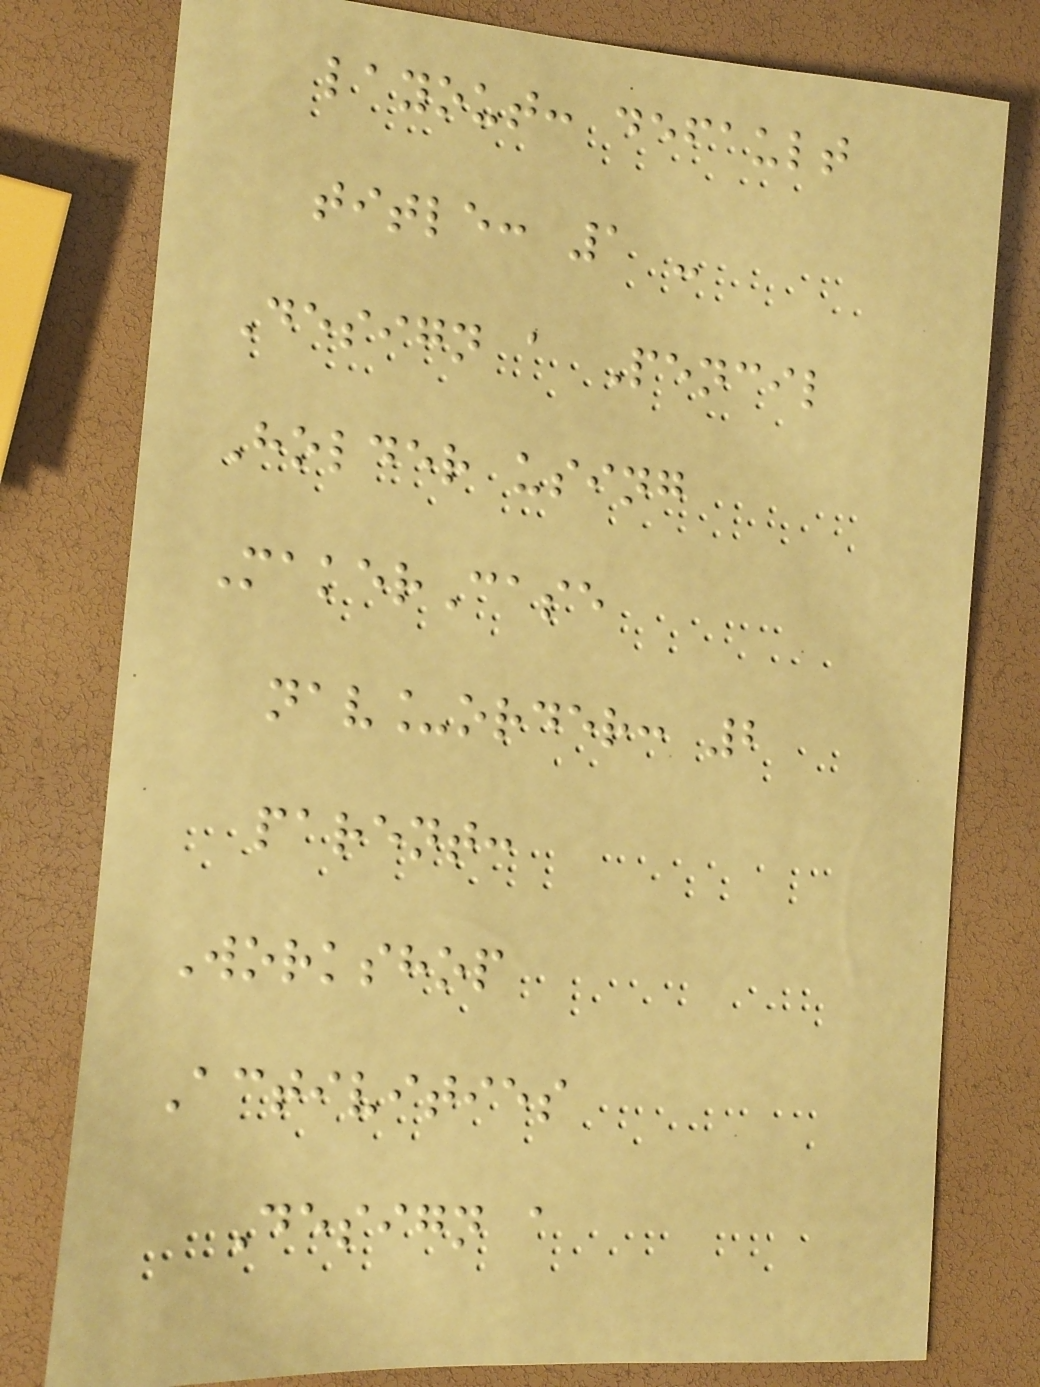layout: default
title: 1 -
Design a Pencil
Holder using
MakerCase
nav_order: 2
parent:
Workshop
Activities
Design a
